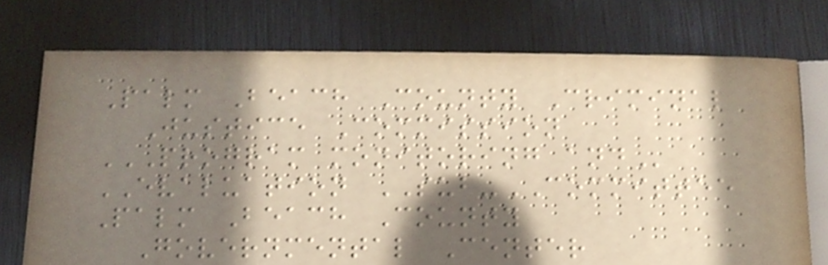Palm Beach County Criminal
Justice Commission
PROGRAM MONITORING AND
EVALUATION SUB-COMMITTEE
Palm Beach County
Governmental Center
